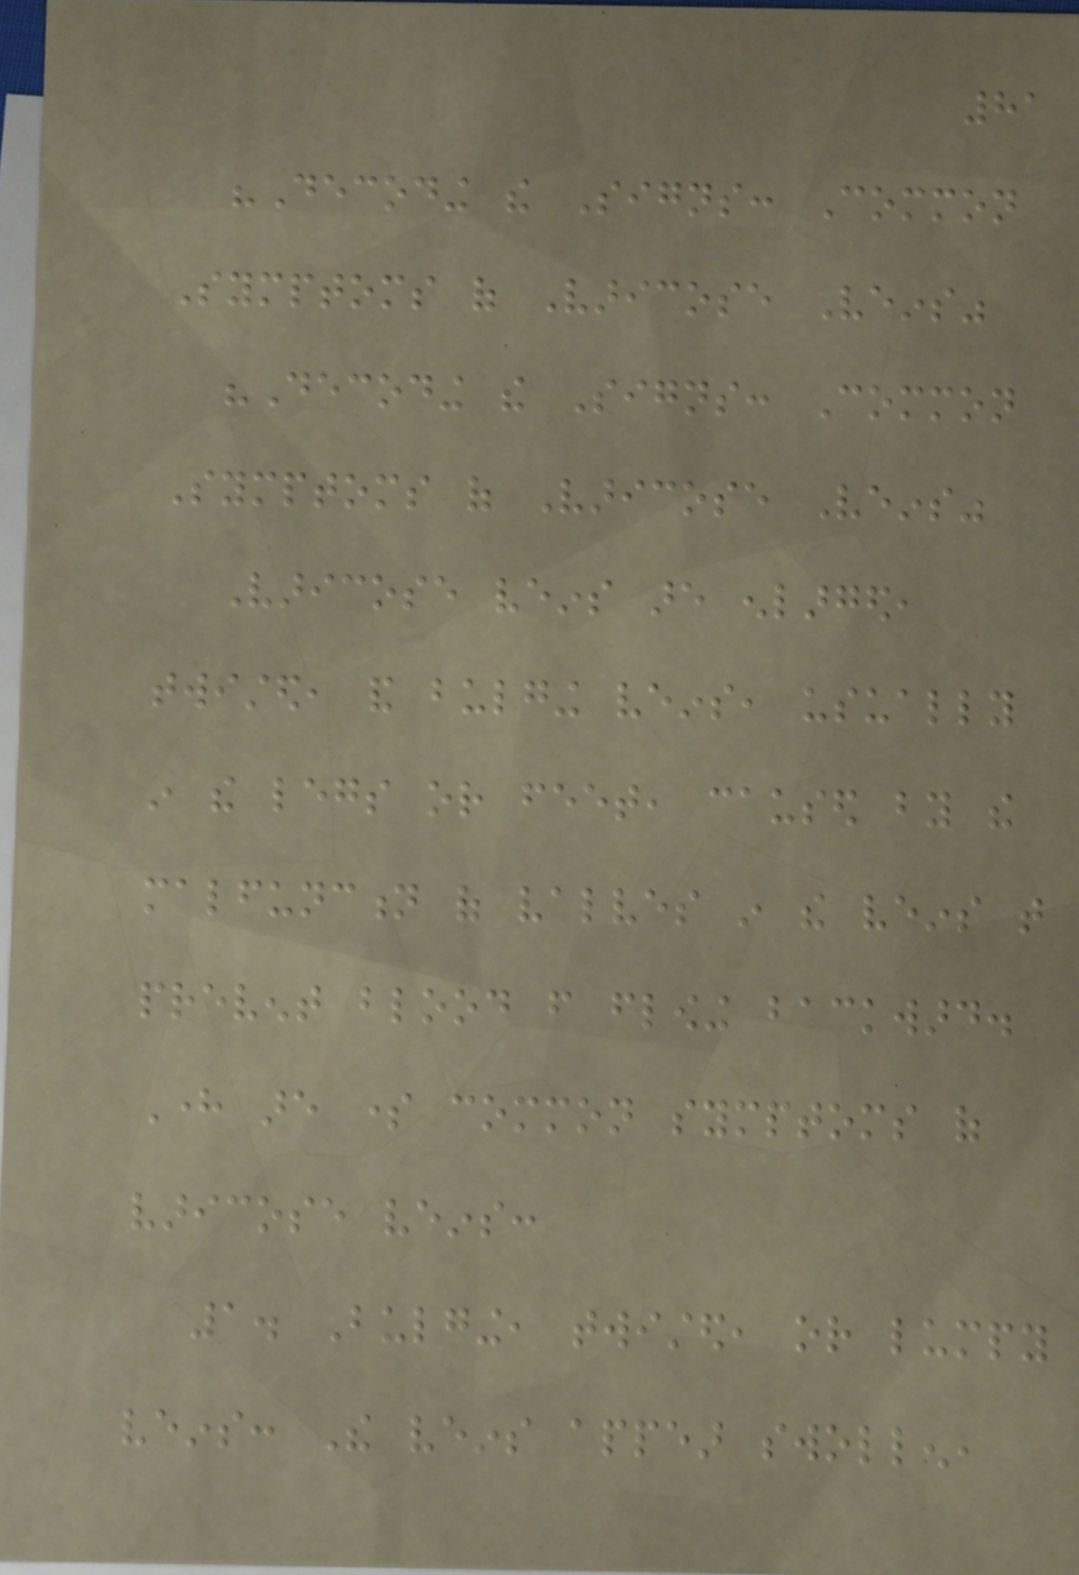81
"Decoding the Signs: Common
Symptoms of Varicose Veins"
"Decoding the Signs: Common
Symptoms of Varicose Veins"
Varicose veins are enlarged,
twisted, and bulging veins, usually
in the legs or feet, caused by the
malfunction of valves in the veins that
prevent blood from flowing backward.
Here are some common symptoms of
varicose veins:
1. Bulging, twisted, or lumpy
veins: The veins appear swollen,
